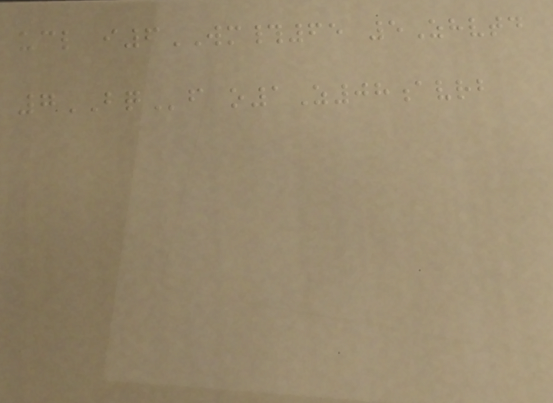ucl i6WM#65 5Zhvtd
7BQf o1Z08avrb
